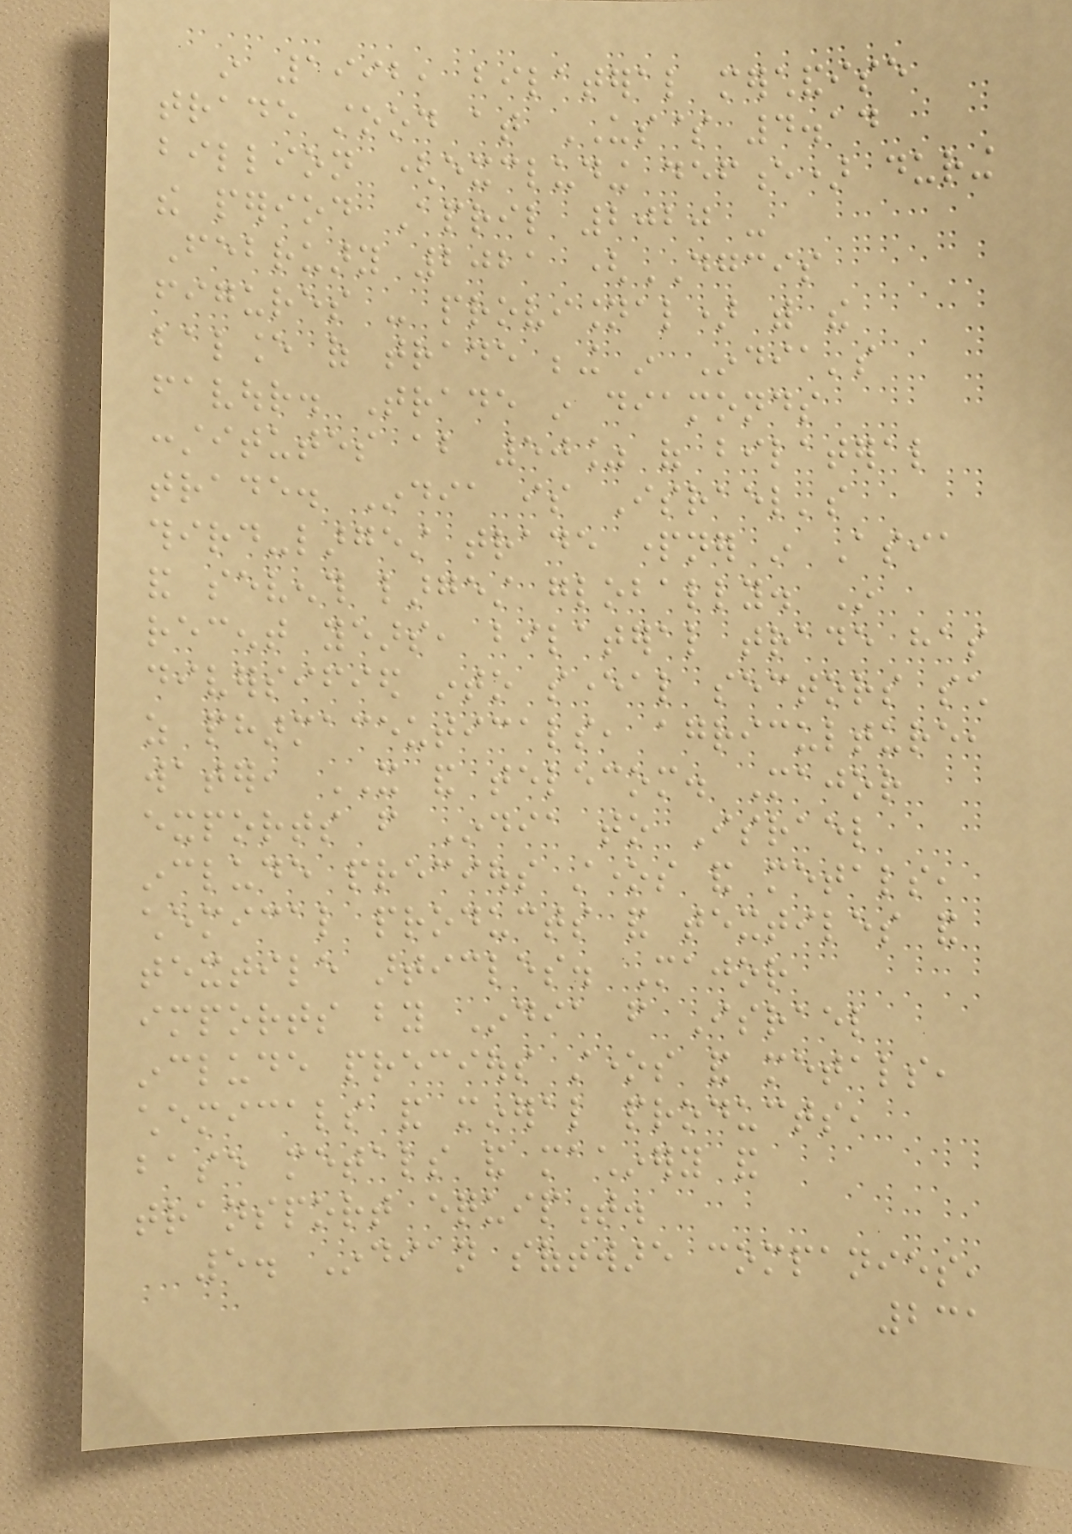in 1992, bilateral merchandise
trade stood at US$ 4.14
billion (excluding defence) during
the period April 2020 -
February 2021 (DGCIS
figures - provisional) with the
balance of trade being in India's
favour. Trade in diamonds
constitutes about 50% of bilateral
trade. India is Israel's
third-largest trade partner in Asia
and seventh largest globally. In
recent years, bilateral trade has
diversified into several sectors such
as pharmaceuticals, agriculture,
water, IT and telecom. Major
exports from India to Israel
include precious stones and metals,
chemical products and textiles and
textile articles. Major
imports by India from Israel
include precious stones and metals,
chemicals and mineral products,
base metals and machinery and
transport equipment.
5. Indian software companies,
231
